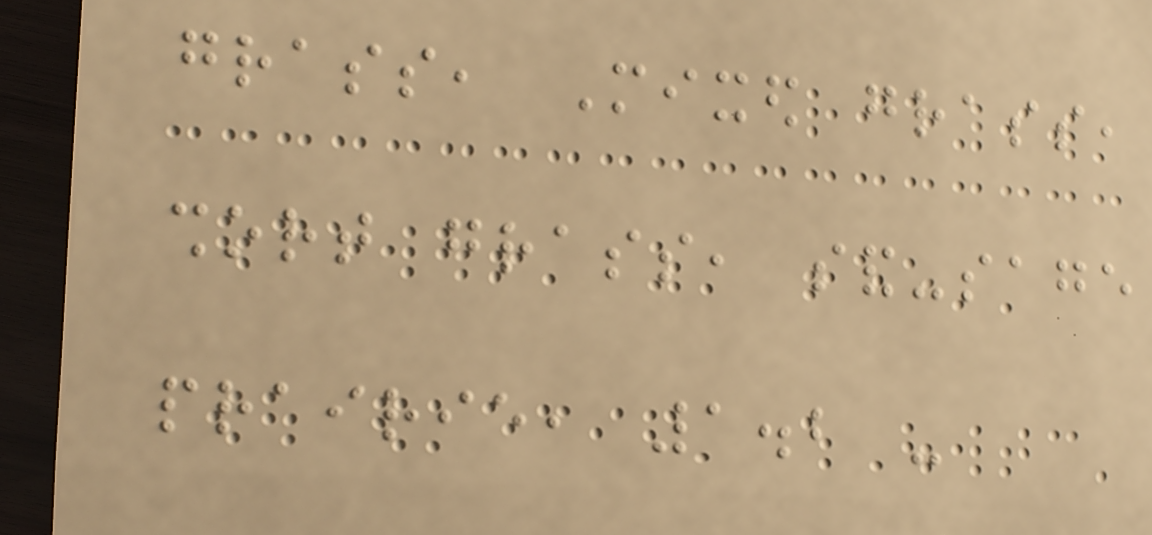grass, Mixed grass,
short grass, sand-sage
prairie, 1.2 -
